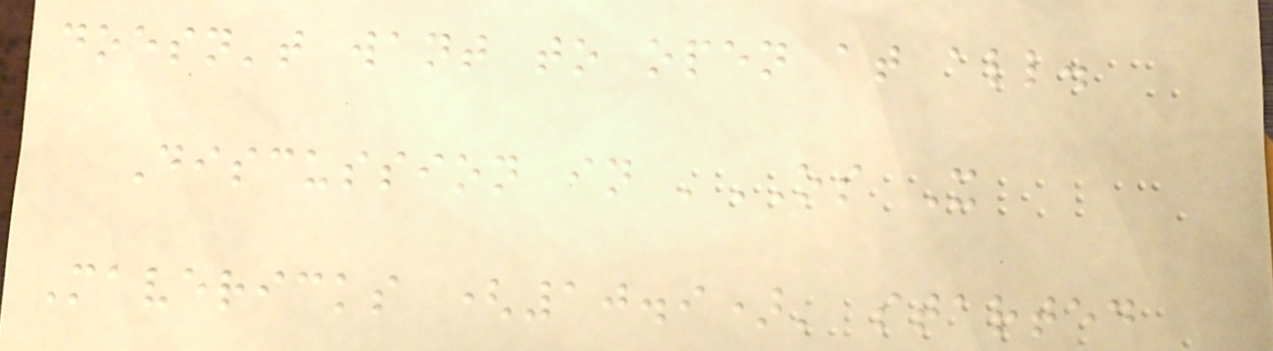doesn't want to open at all.
Discussion in 'OS X
Mavericks (10.9)' started
